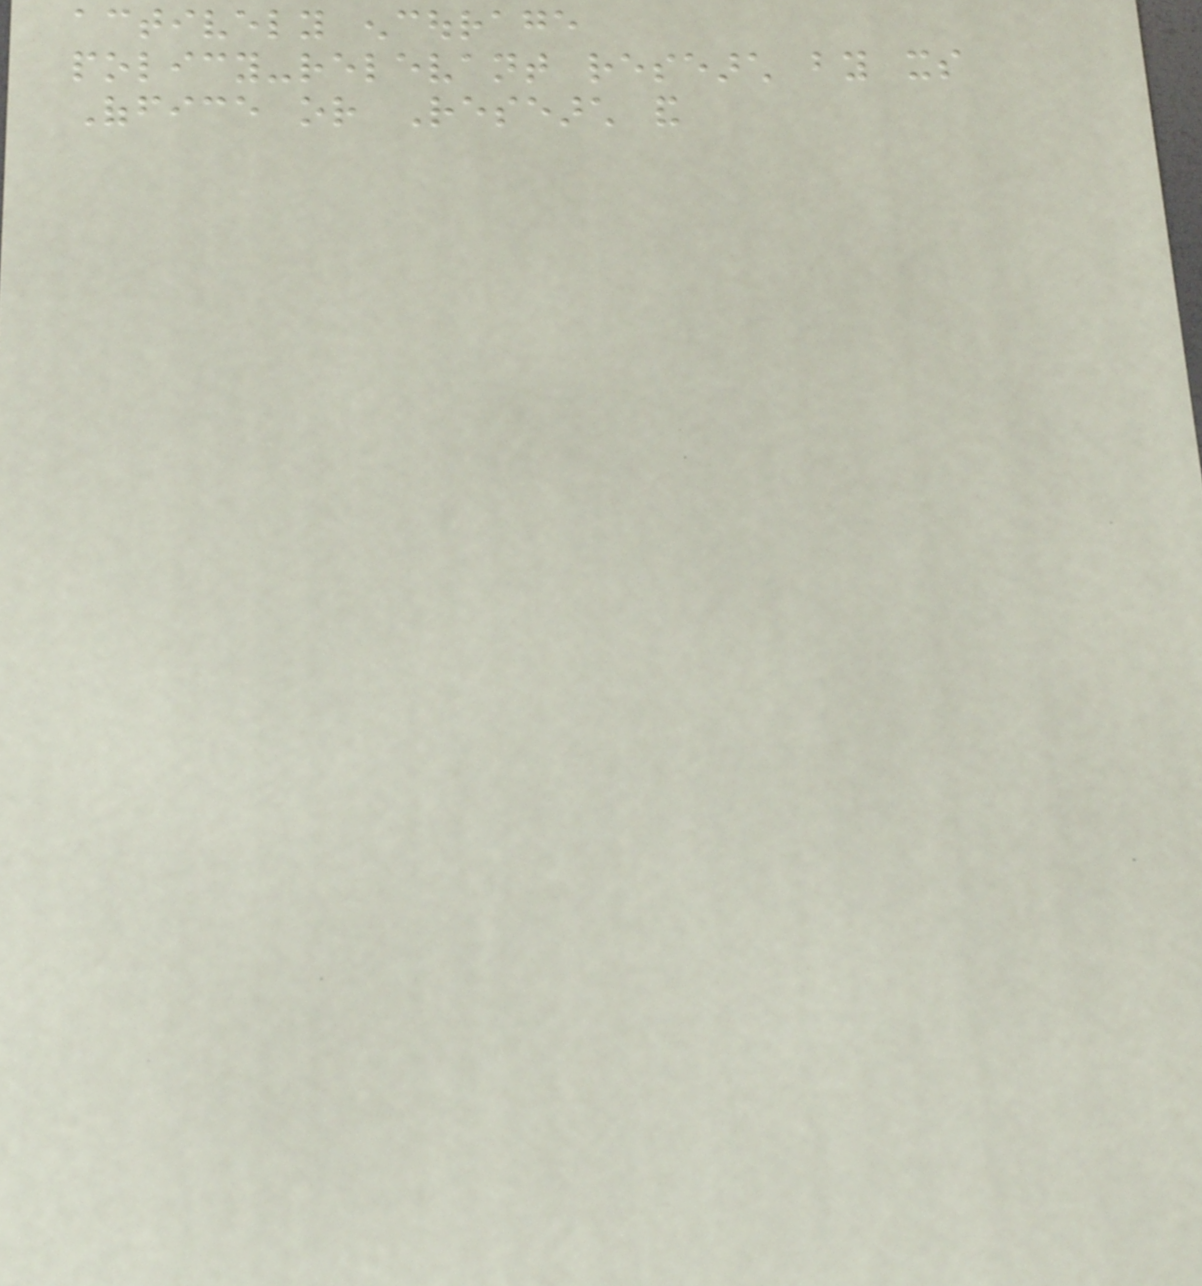actively encourage
policy-relevant research by its
Office or Research and
